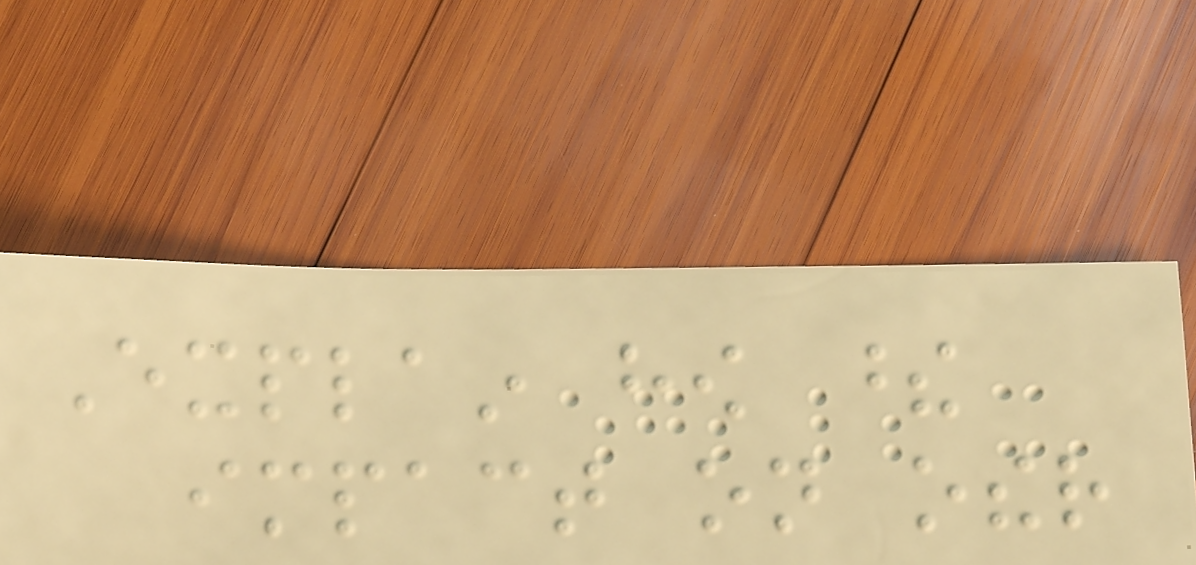Explain how these
impact on other
